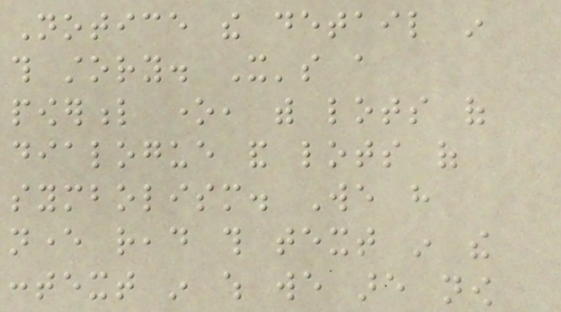Notice the detail in
this story. It's a
powerful one, with lots of
dialogue and lots of
symbolism. We have
never read this text in the
context in which we are now
